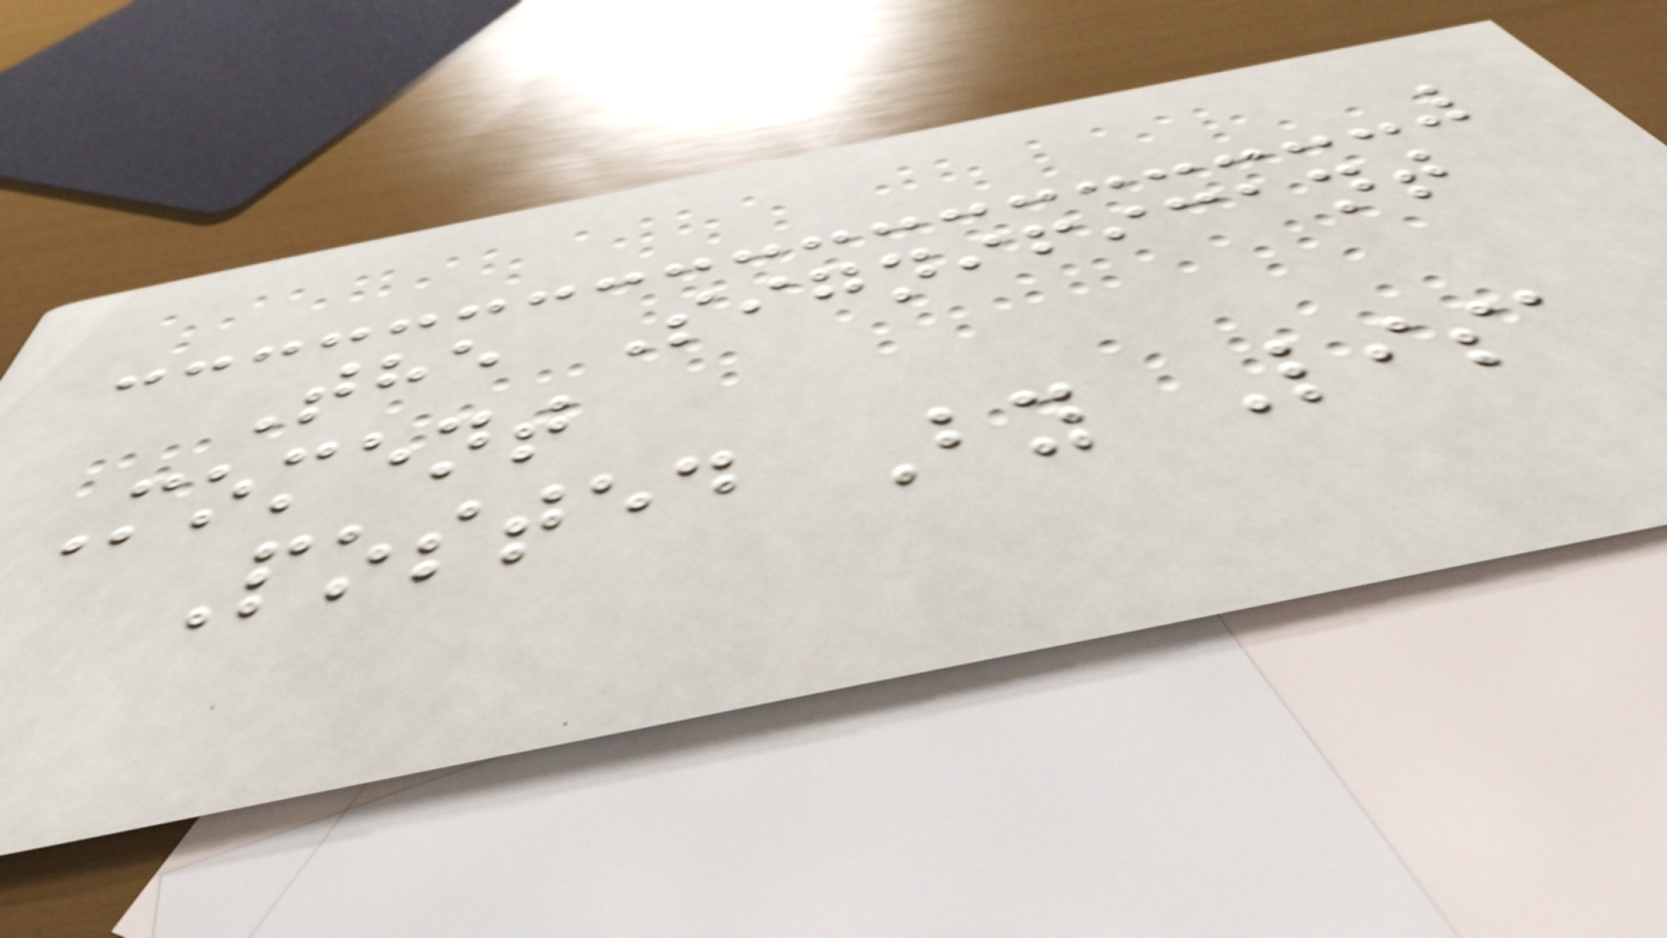The Significant
Moment
Posted By Lisa
